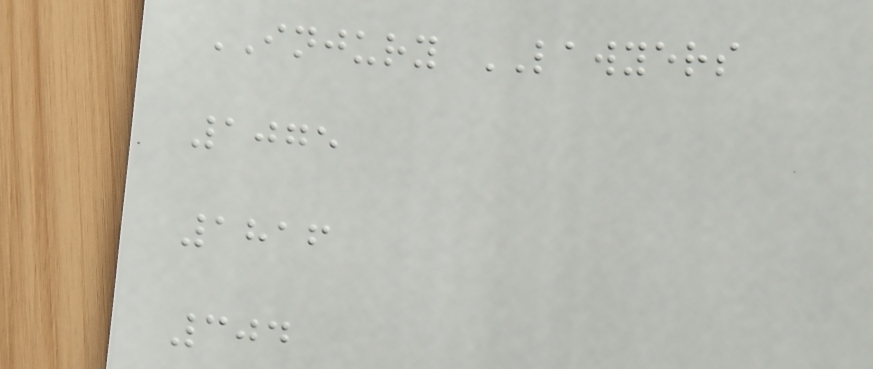INJURY LAWYERS
1075
1816
304
